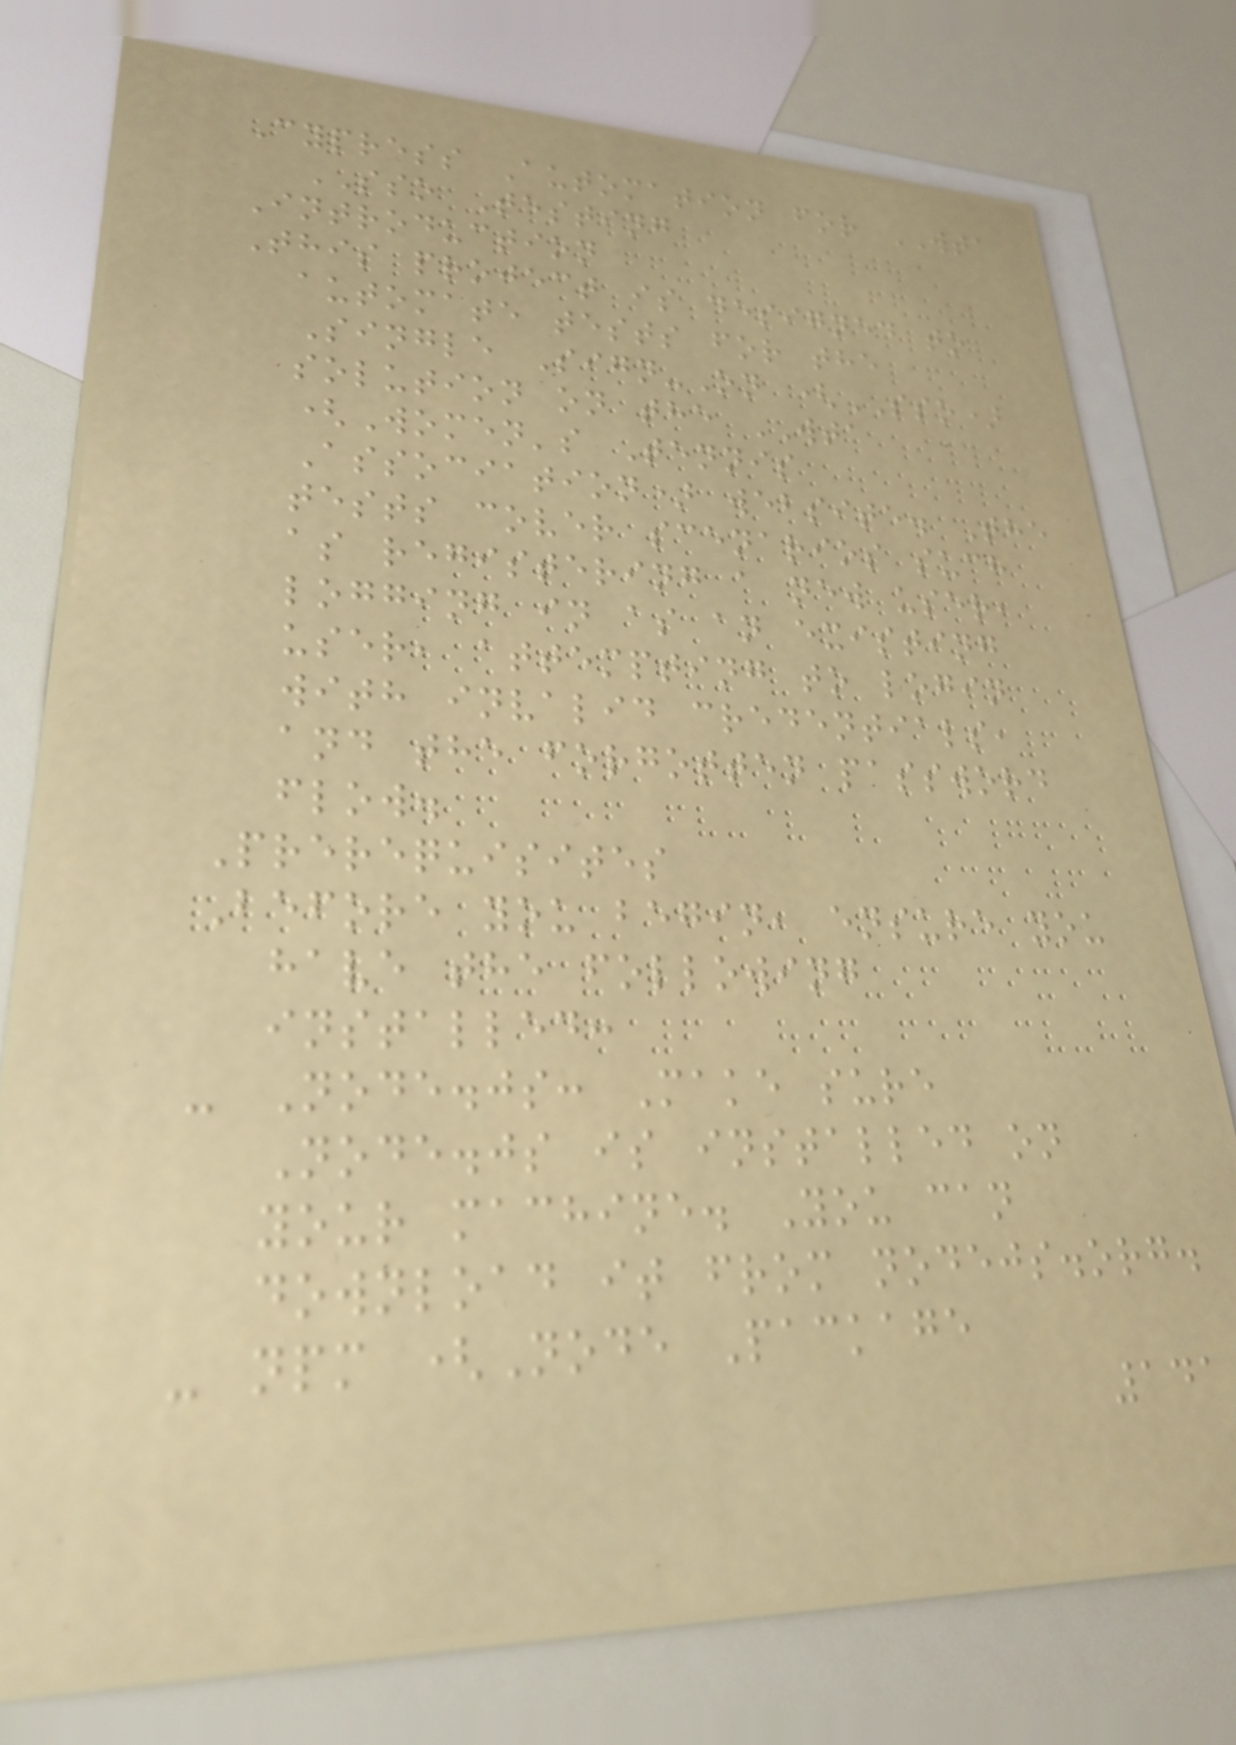Cypress Automation for WTA
SSO Testing
Introduction
This project is designed to
automate tests for the
Single Sign-On (SSO)
solution on the WTA
(Women's Tennis
Association) website. The
tests cover scenarios such
as registering a new user,
logging in as an existing
user, attempting to login
with invalid credentials,
and the forgotten password
flow.
Prerequisites
Before you begin, ensure you
have the following
installed:
- Node.js: Make sure
Node.js is installed on
your machine. You can
download it from nodejs.org.
- npm (Node Package
141
